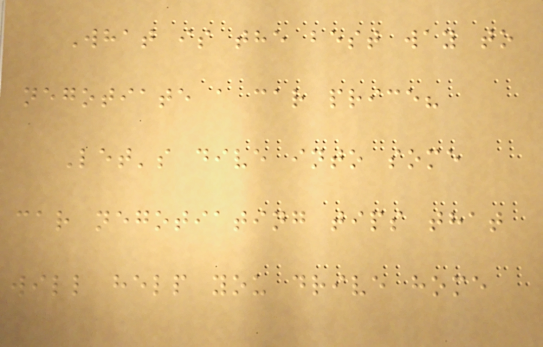What is the best way to
negotiate a car price?
Let's dive into some
car negotiating tips that
will help you drive home
